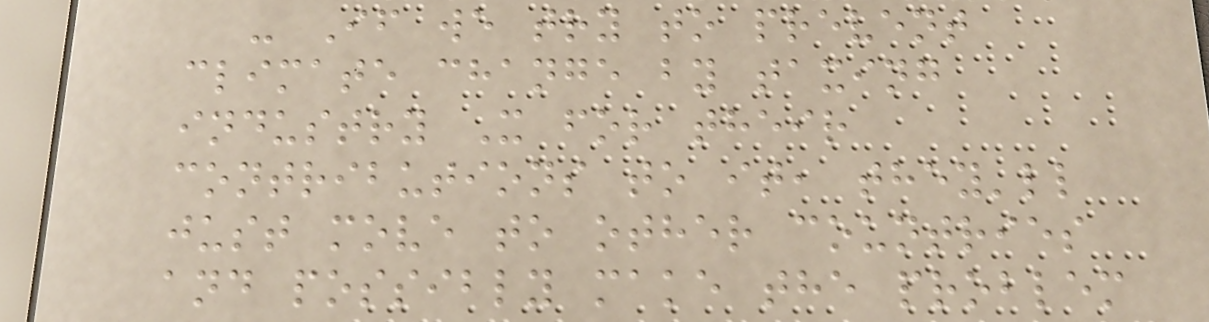- If we try to prevent
climate change by taxing
industry X for their
contributions to it, they'll
just move to other countries
and possibly make the problem
